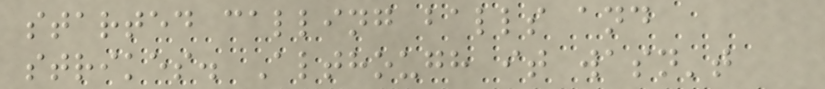started calling balls and
strikes. Although it wasn't
